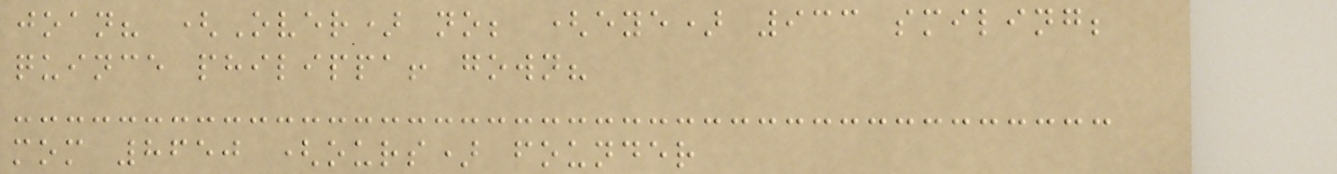joan? (Over) no; (eye) 933 smiling;
quince philippa! gown?
mom 8650 (ours) founder
